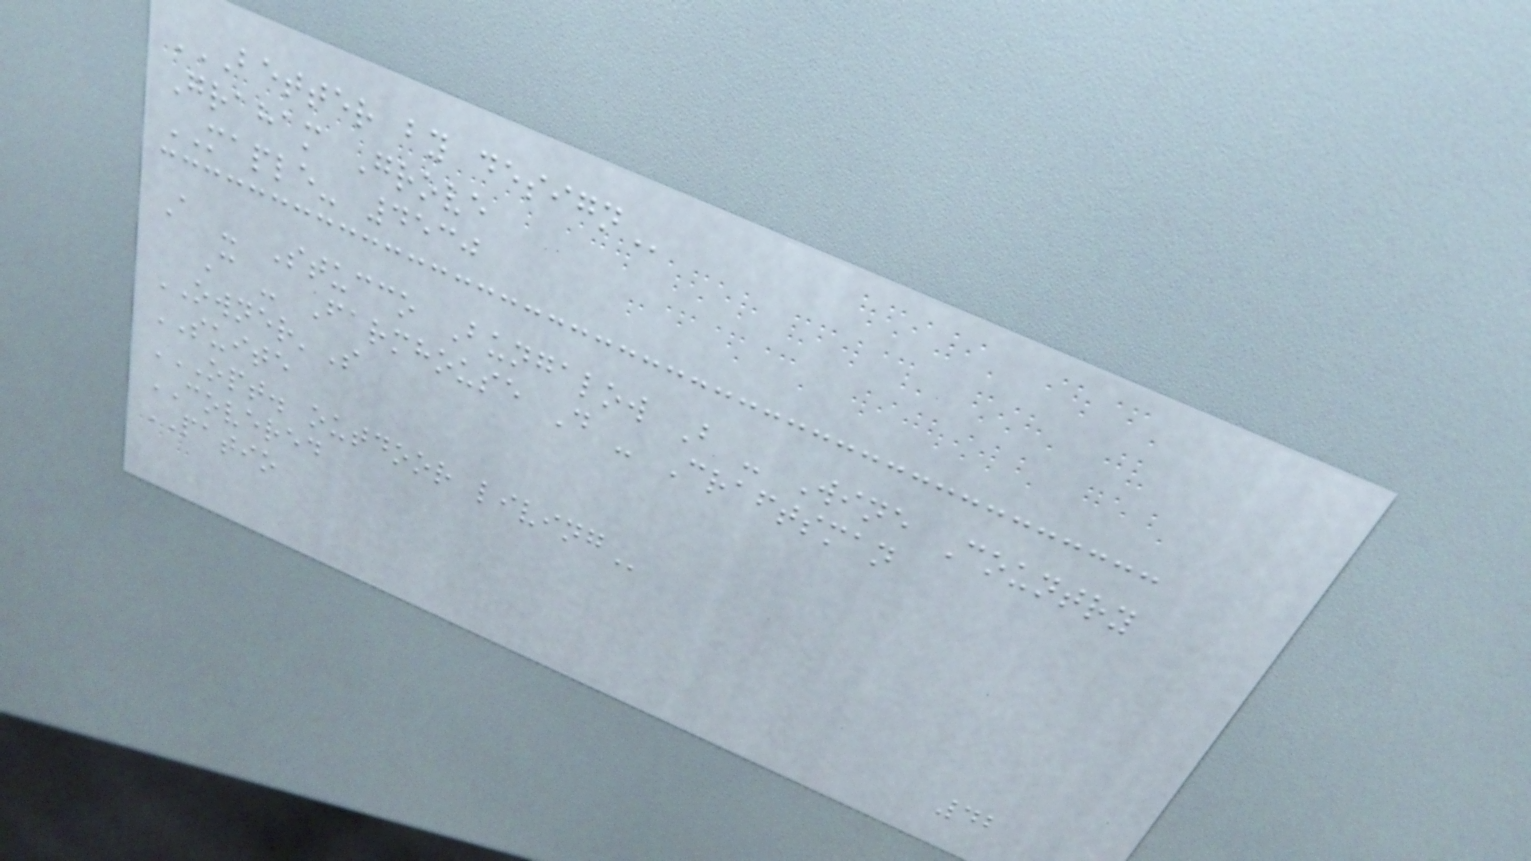BETTER BY DESIGN
Graham Grove
MAPLE- 4530
A - Stucco Bungalow B - Wine Country
C - Farmhouse D - Craftsman
OWNER'S
SUITE
OPT. OUTDOOR LIVING
COVERED
PATIO
42
